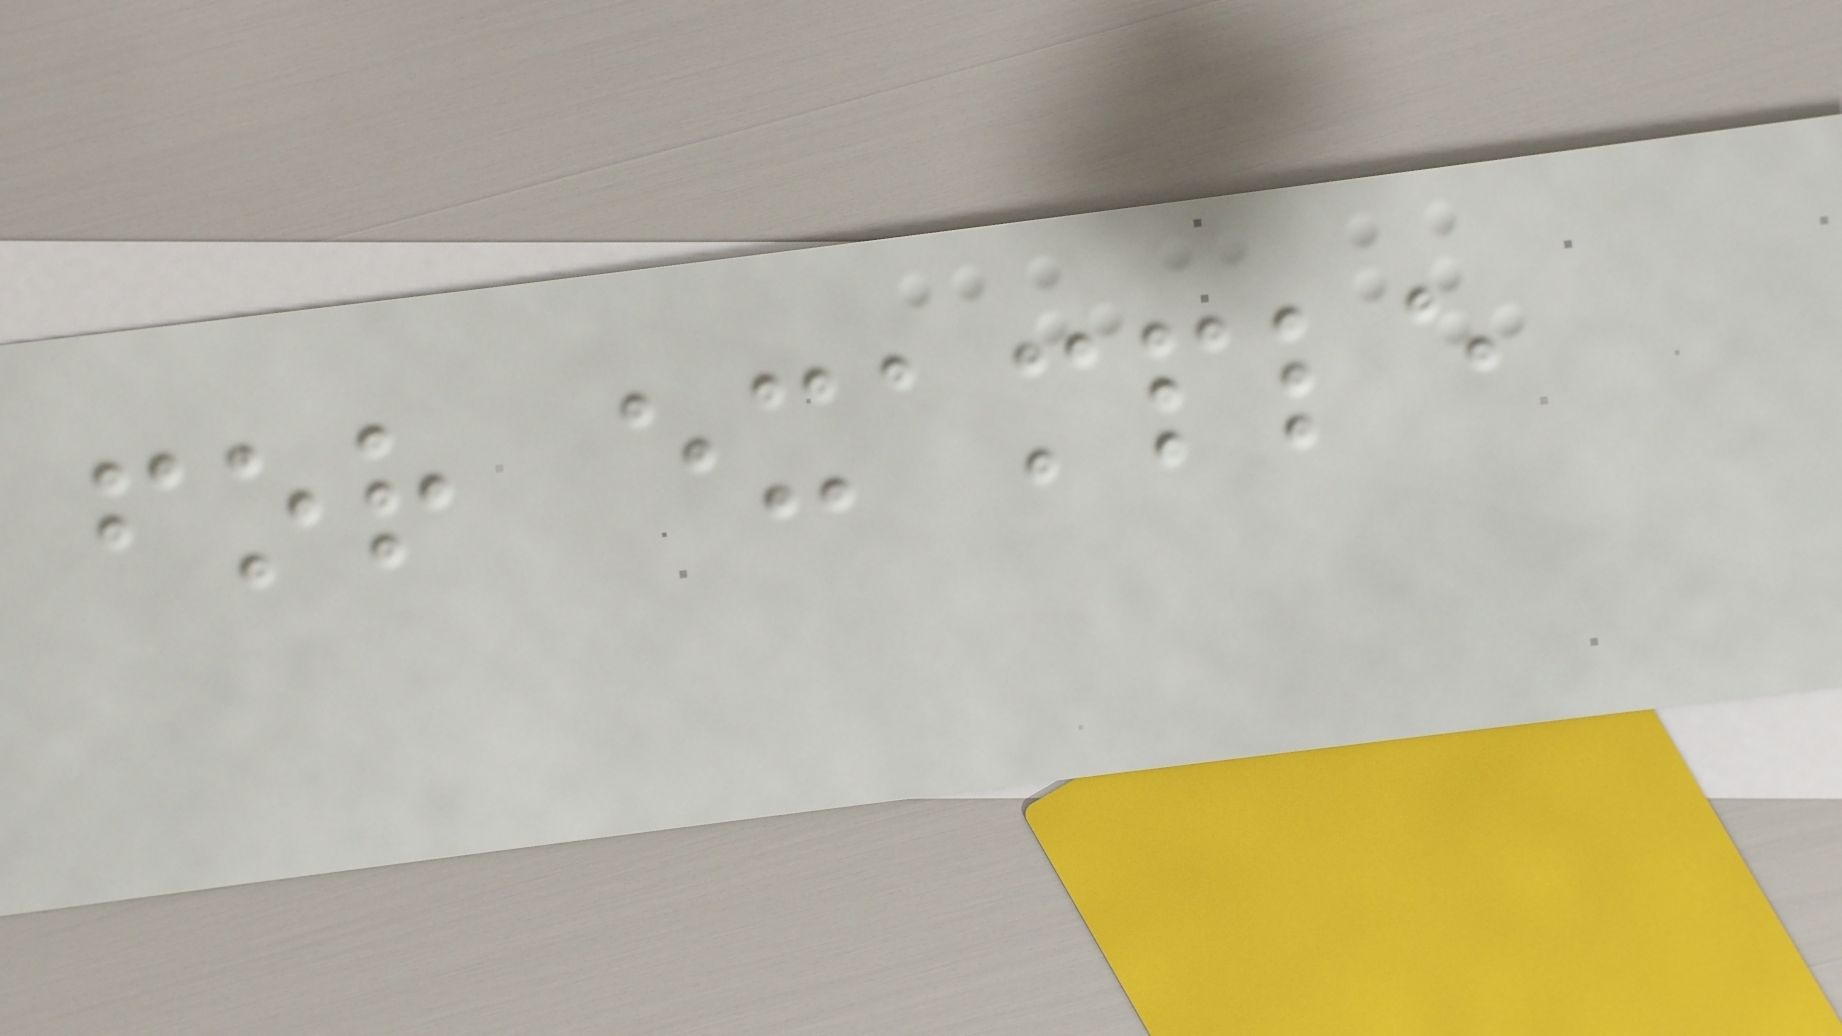for example
